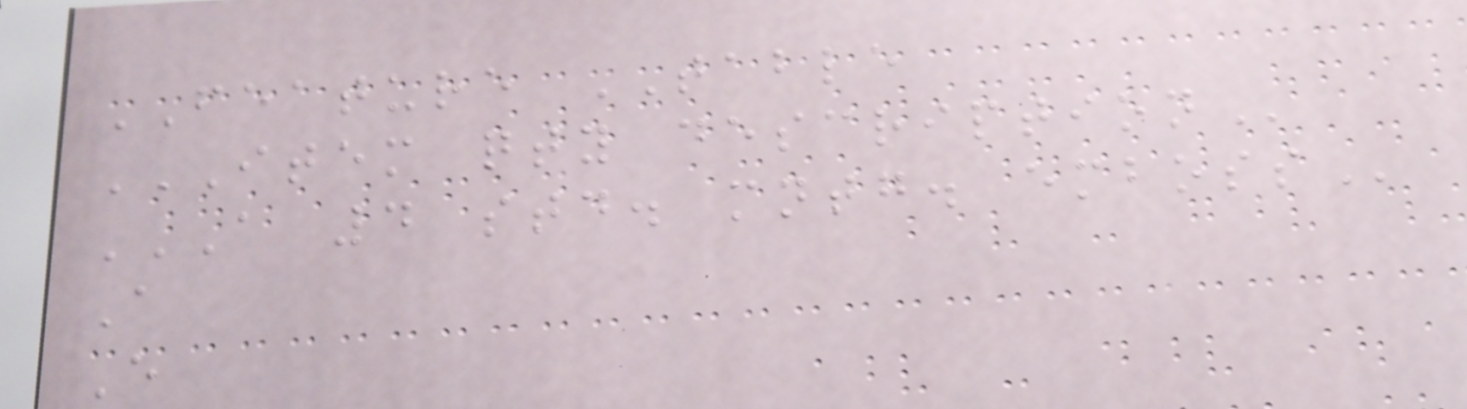FEATURE TABLE
ITEM QTY DESCRIPTION
A 4 STD. MNTG. EMBOSS
A
E
